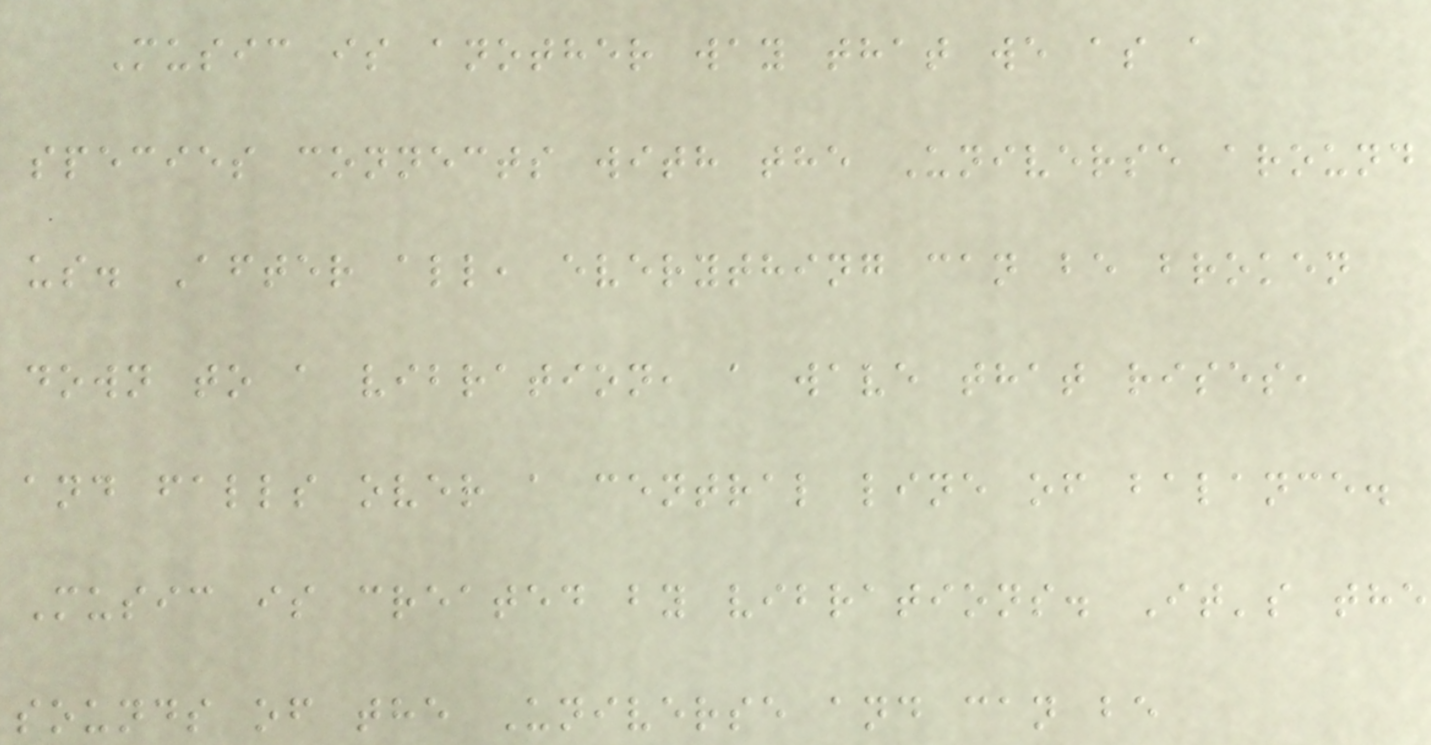Music is another way that we as a
species connects with the Universe around
us. After all, everything can be broken
down to a vibration, a wave that rises,
and falls over a central line of balance.
Music is created by vibrations. It's the
sounds of the Universe and can be
